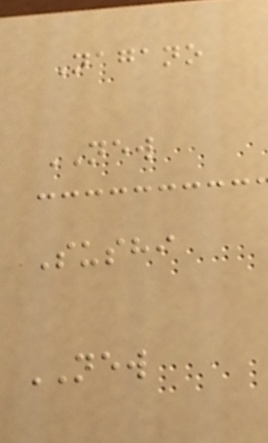Nagano
NEW
Sushi
NEW
